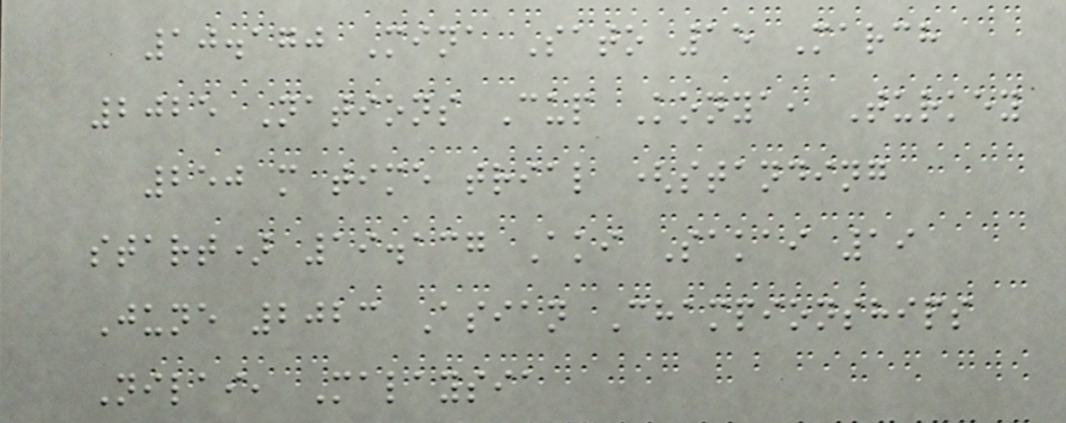10.170 Mina Sato 15 March
2025 Nations Cup Konya, Turkey
250 m time trial (standing
start) 19.137 Aki Sakai 19
June 2023 Asian Championships
Nilai, Malaysia
